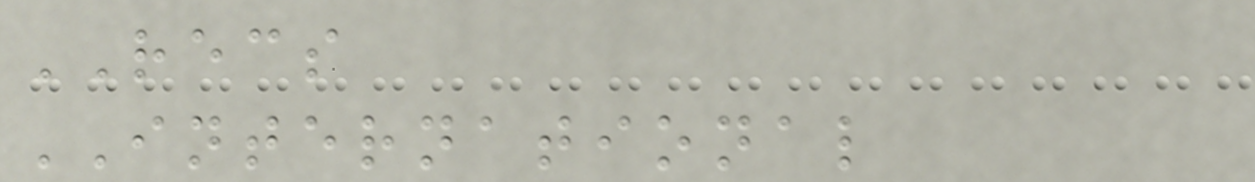RECS
INTERNATIONAL
